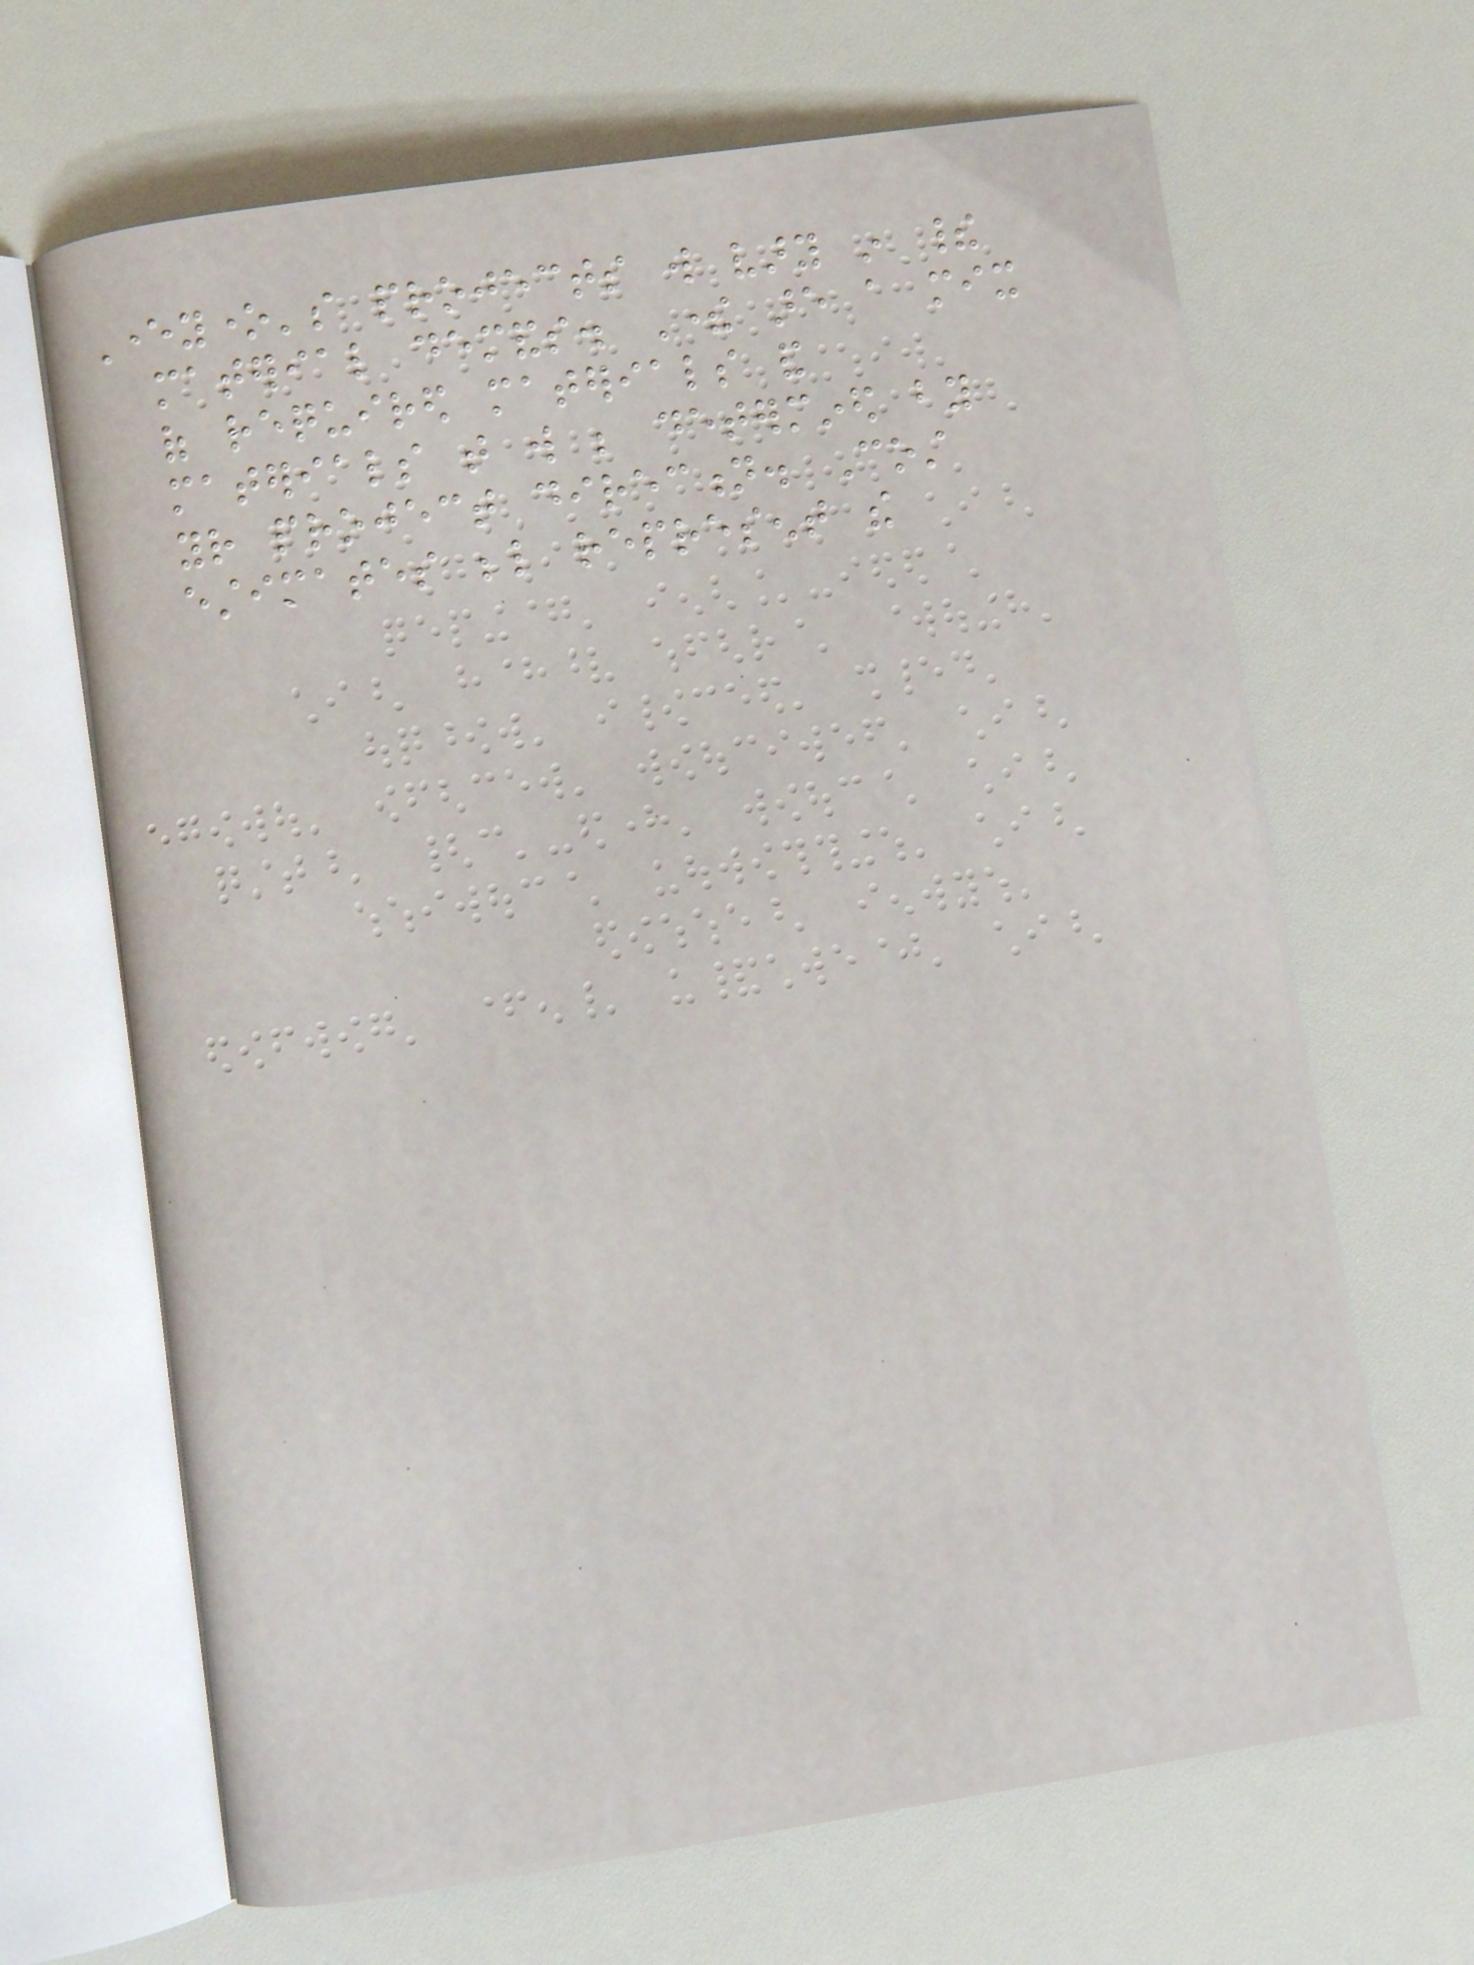Everyone's projects will vary in their
material demands. There are a mix
of required materials and
materials that will be determined by
your project direction. Cost
estimates below represent the
